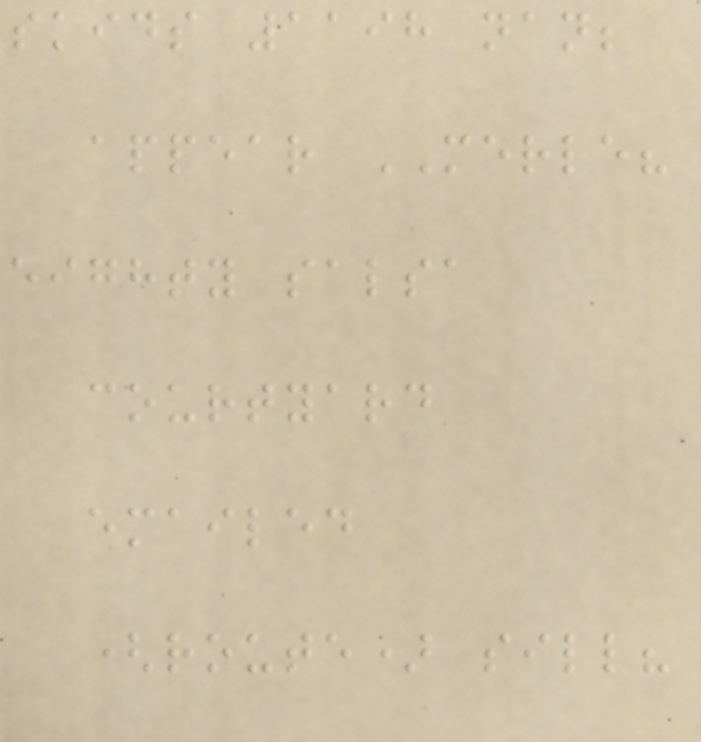skids 1198 nan;
appear MERLE?
eighty salsa
courtyard
emailed
(route) sill?
